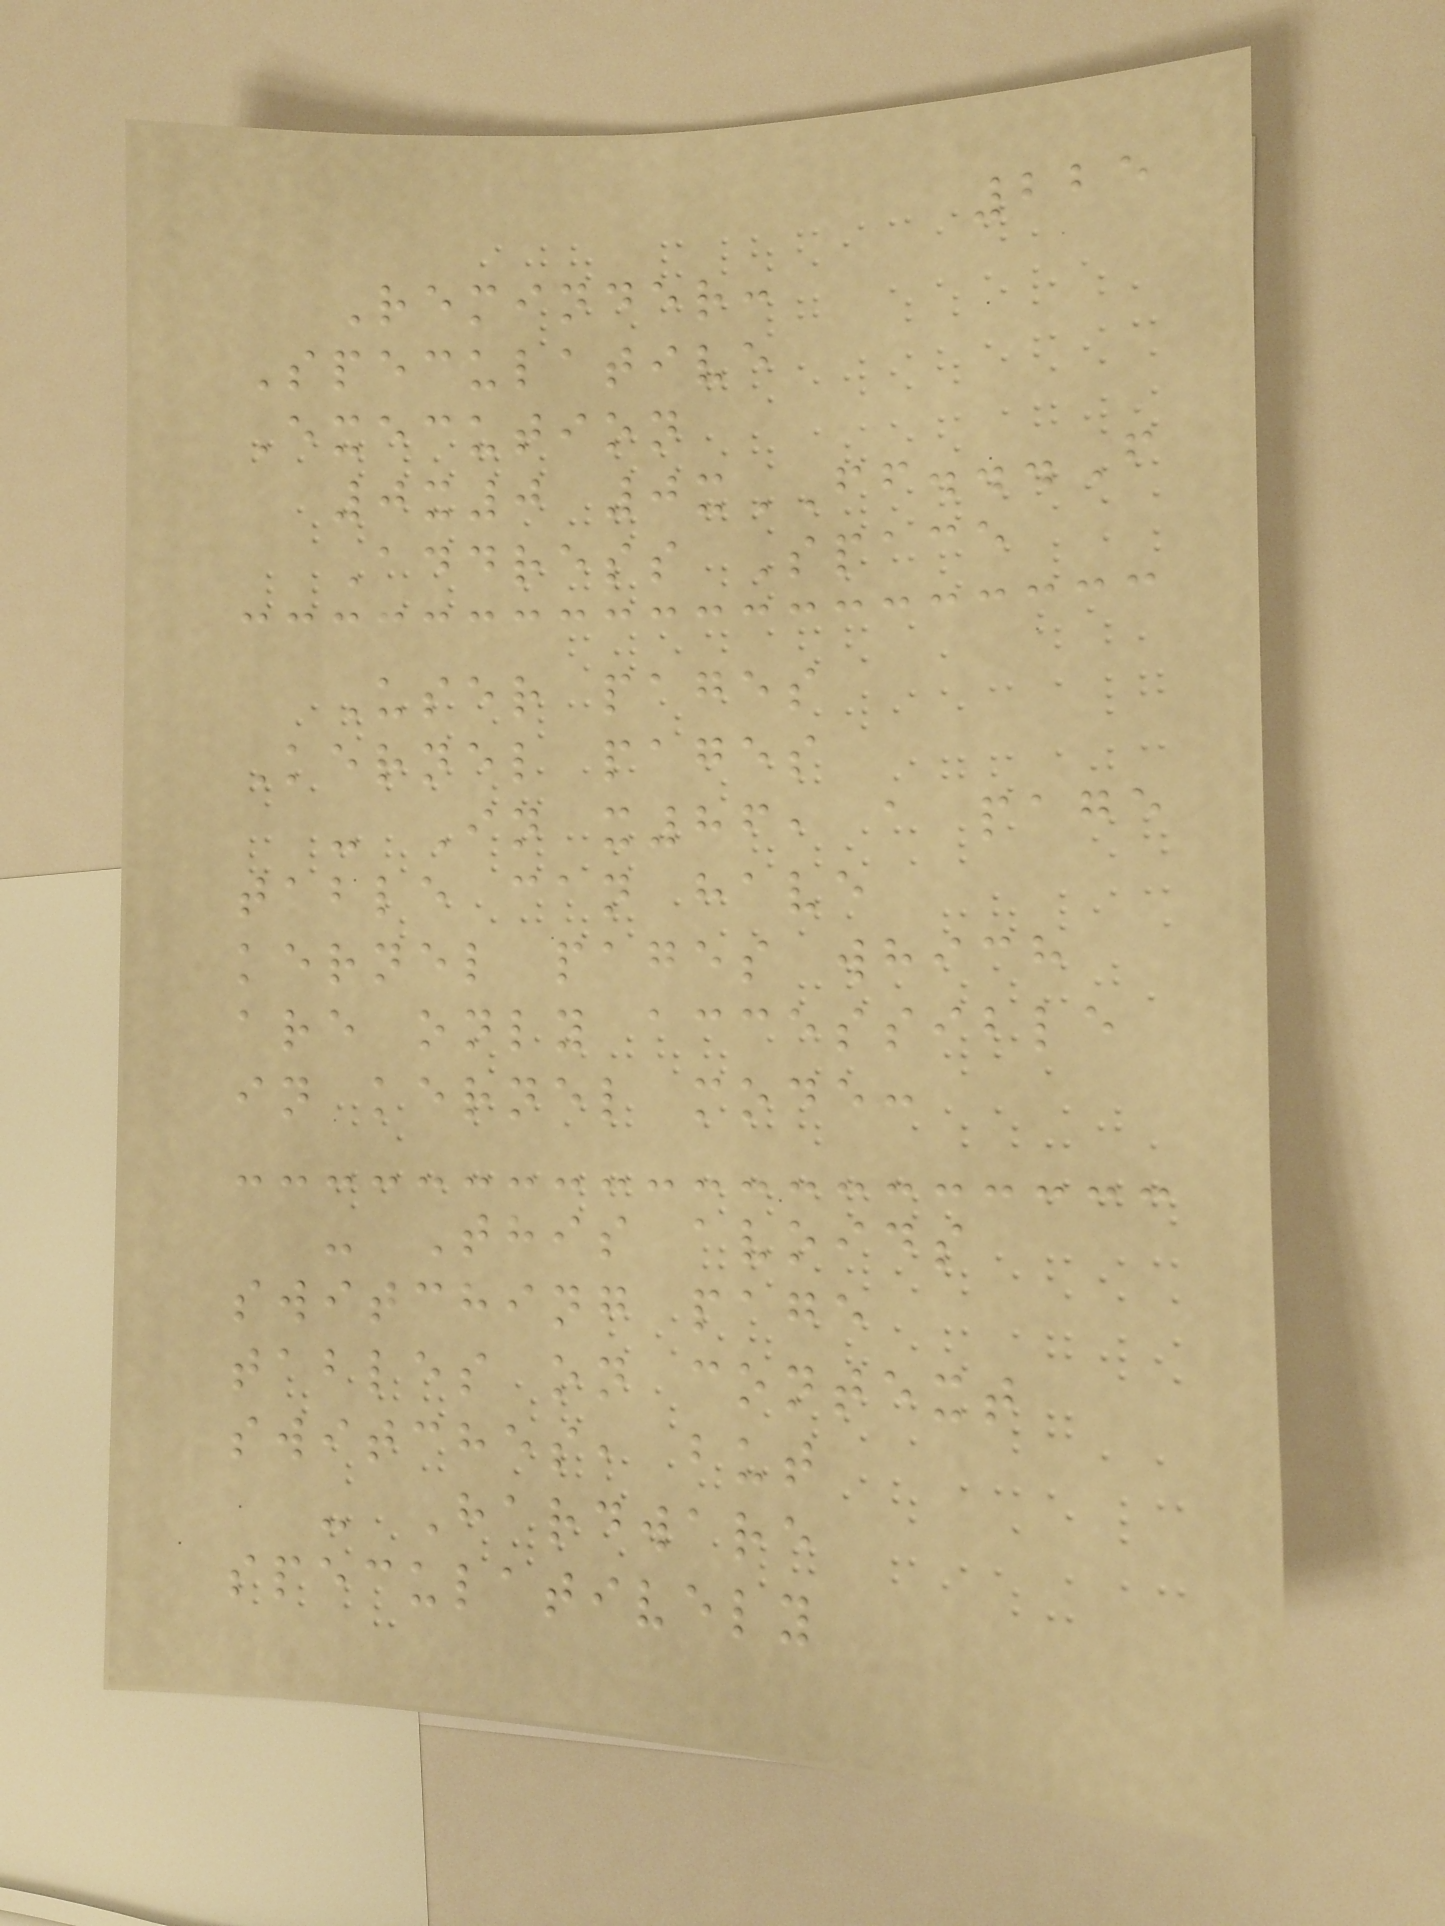225
Reminder:
Speculative
Execution
0x0 0xFF...F
Address Space
User pages
Kernel pages
- In x86, a page
table can have
kernel pages which
are only accessible
in kernel mode:
- This avoids
switching page
tables on context
switches, but
- Hardware
speculatively
